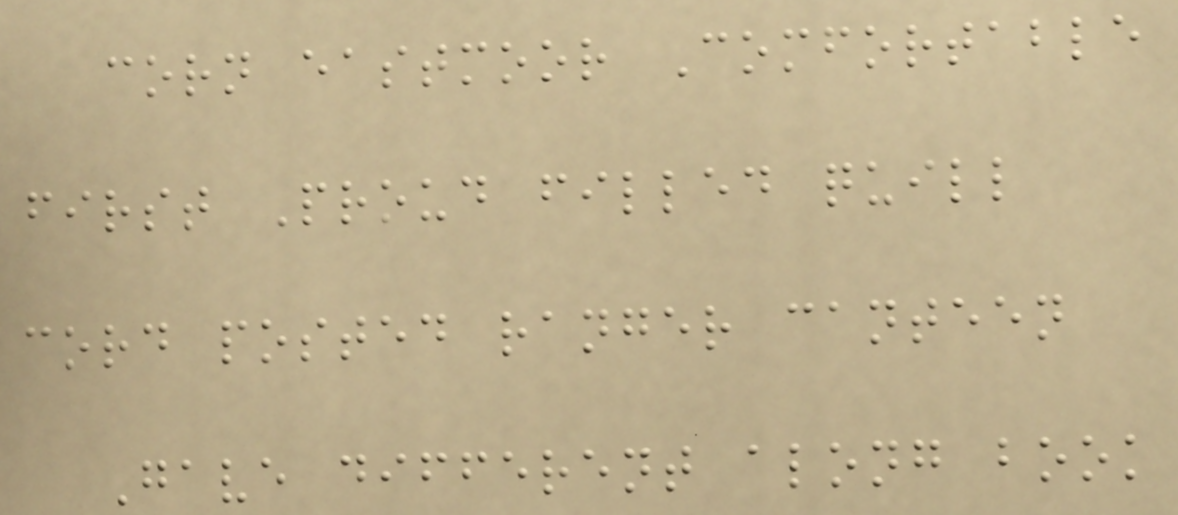corn eastmoor Comfortable
first Proud filled quill
cord posted ranger canteen
Gave different along book
